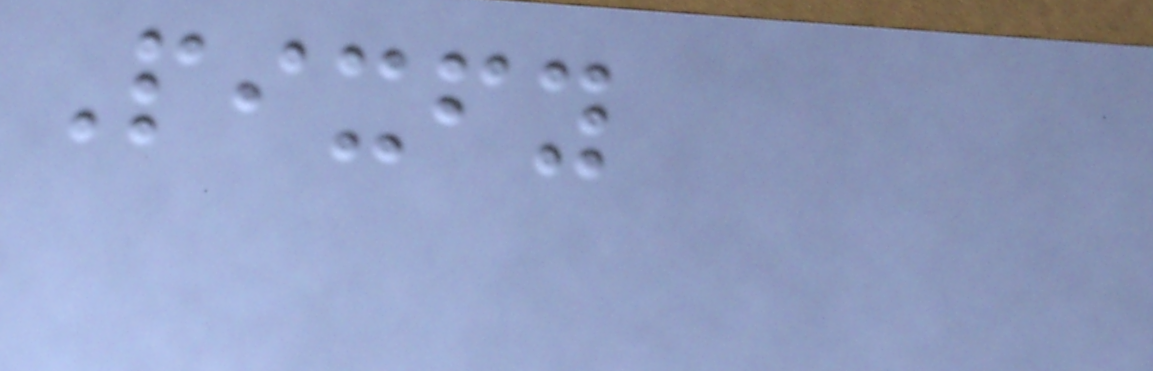Pixfy
